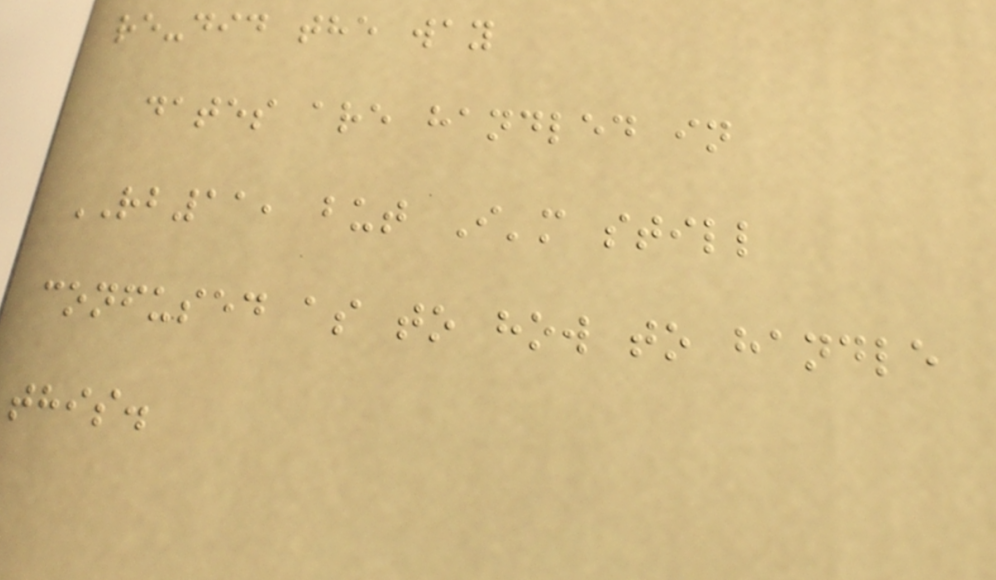re-did the way
dates are handled in
RB11, but I'm still
confused as to how to handle
this.
